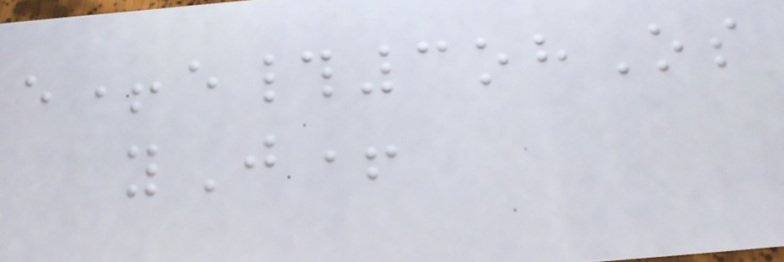e+e#3ohOs
yJ+
